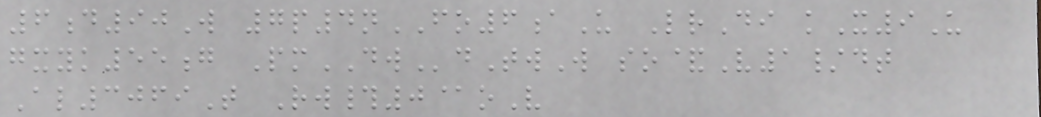6d90W 7p4nFO6aU LrDi kX9U
gxyk55g PmDWdTwW so&V1/dt
Al3069T Rw#0@oV
